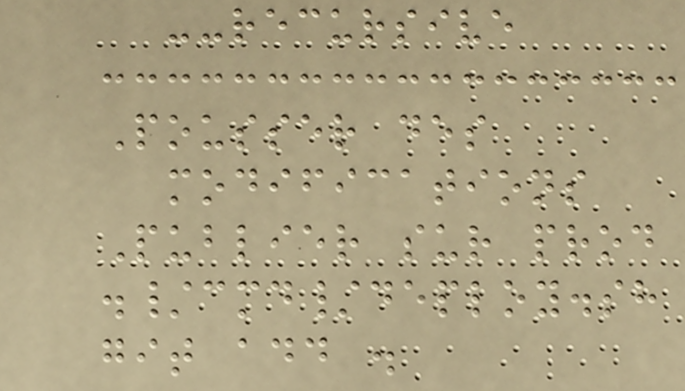--recursive
Pousser des
modifications
Publier sur prod
./cmd/deploy.sh
git add .
